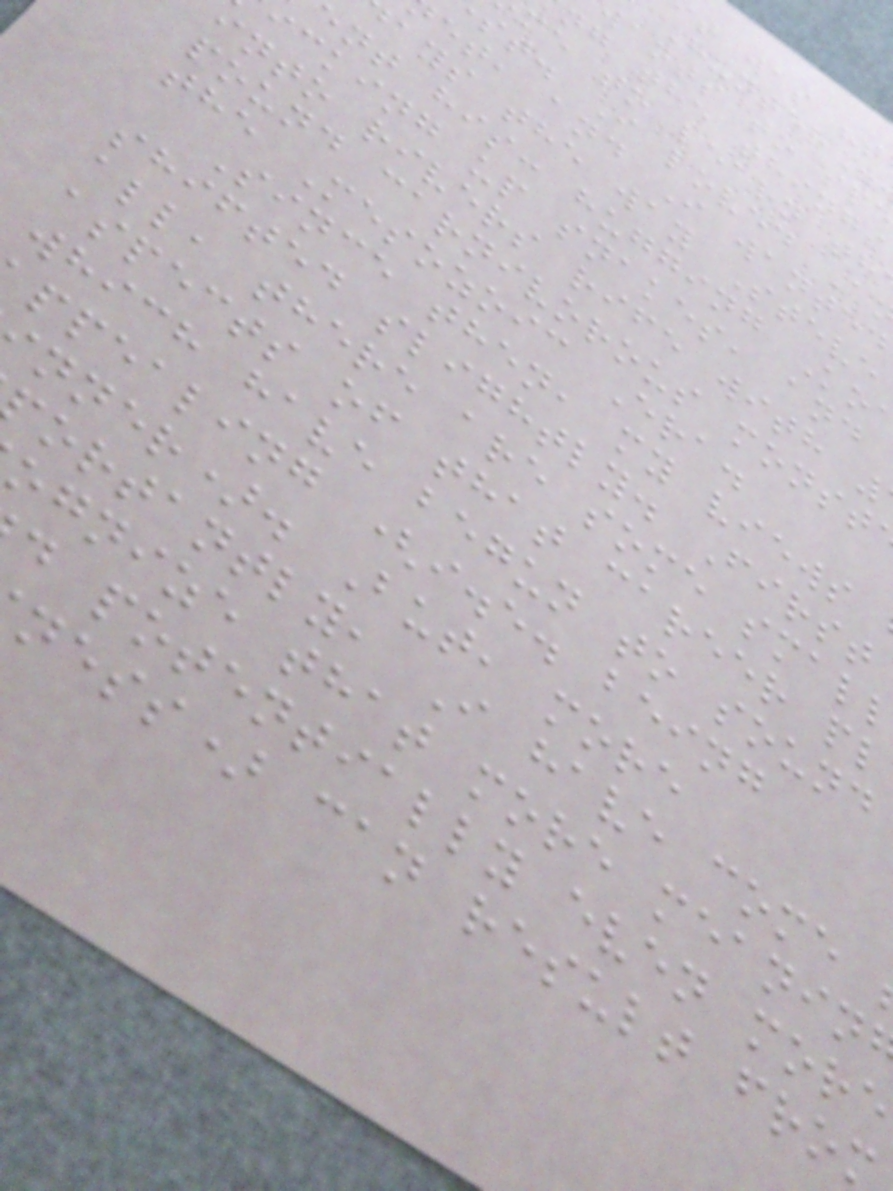t was "t
wants to sp
ng the things
me to learn th
st. I loved A
et, and I wanted
ays the way Steve
ent his: hugging Ko
icking up snakes, and
into rivers rife with
pound carnivorous monst
the Mesozoic Era.
Since then, my views
shifted slightly. First
all, there are some smal
aspects of that career pl
which have begun to sound
ppealing (i.e. being
nner). But, more
ortantly, I have come
ognize that more meanin
d potentially even more
ness) can result fro
